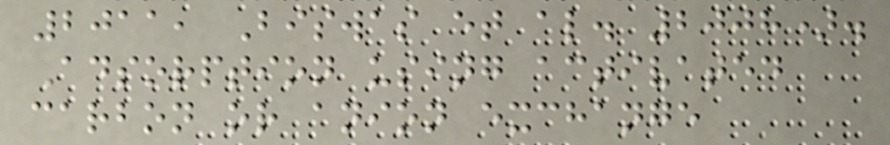2011, Biswas et al. 2008).
Adsorption using activated
carbon or anion exchange
